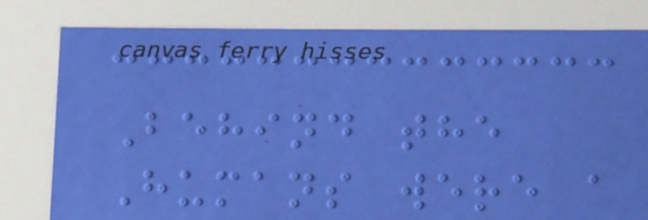Behind the
Humans were a
